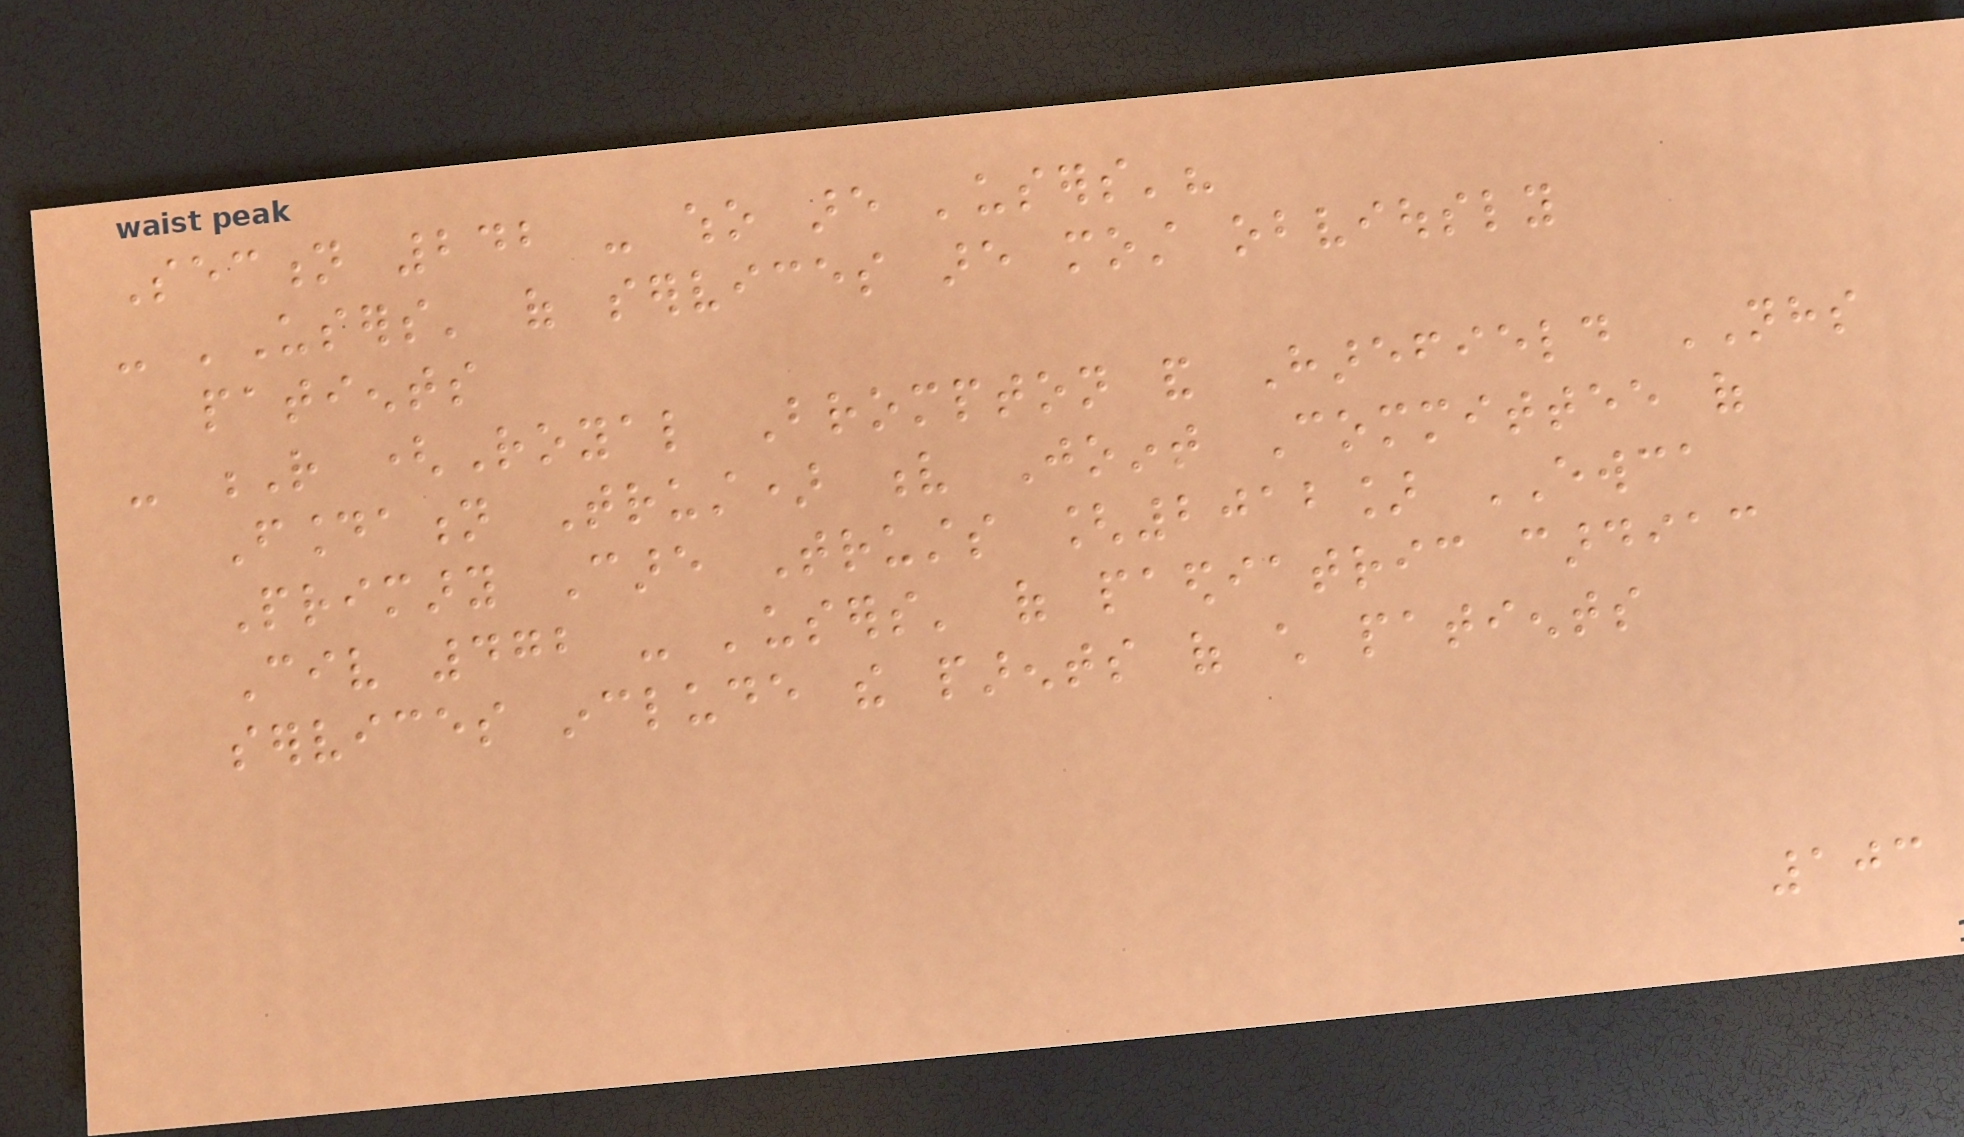Section 242 - who are 'users'?
- 'Users' of services are most obviously
patients
- R (Royal Brompton and Harefield NHS
Foundation Trust) v Joint Committee of
Primary Care Trusts [2012] EWCA
Civ 472 - 'users' of paediatric cardiac
services include the parents of child patients
103
